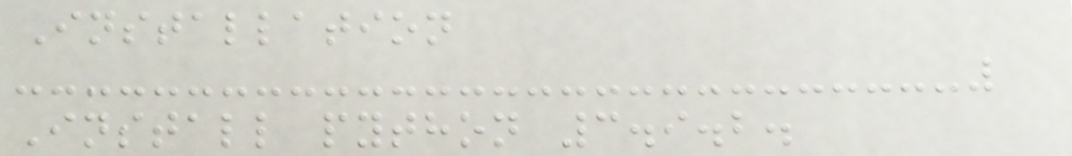Installation
Install python 3.9.2.
